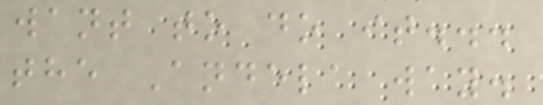want to do it...
the Andela way.
